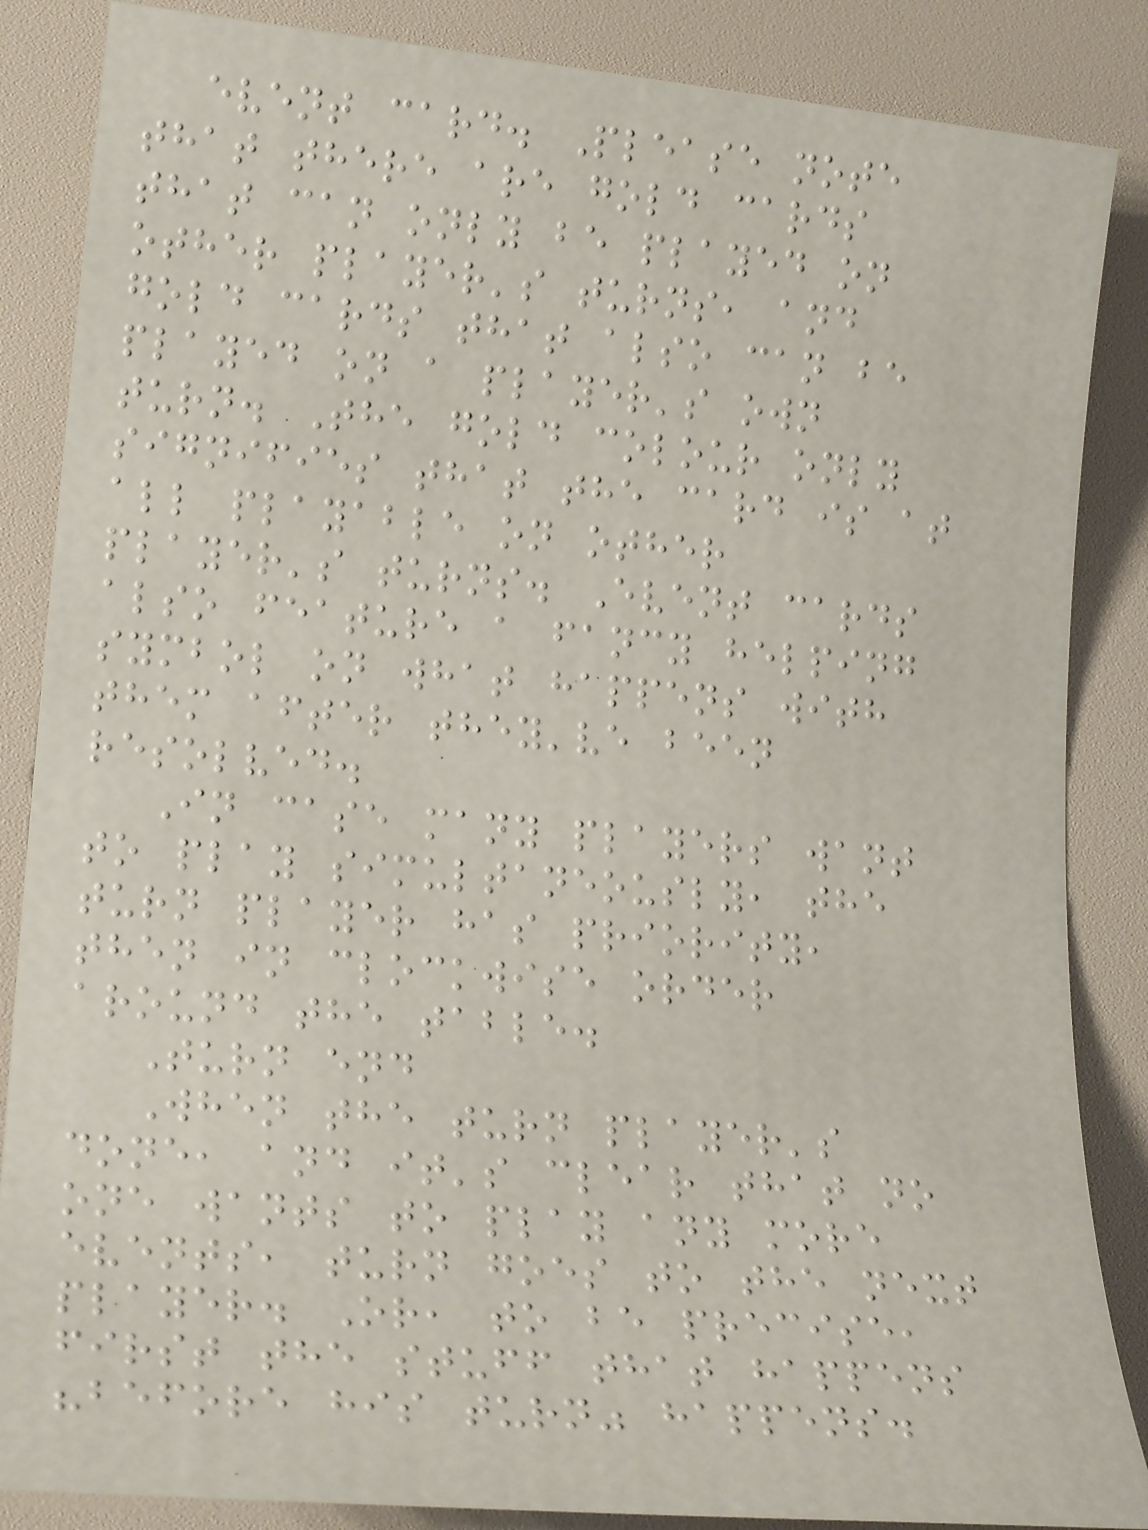event card. Please note
that there are gold cards
that can only be played on
other player's turns, and
gold cards that also can be
played on a player's own
turn. The gold colour only
signifies that the card is at
all playable on other
player's turns. Event cards
also feature a fancy helping
symbol on what happens with
them after they've been
resolved.
In case many players want
to play simultaneously, the
turn player has priority,
then in clockwise order
around the table.
Turn end
When the turn player's
done, and it's clear that no
one wants to play any more
events, turn goes to the next
player. Or, to be precise,
first the stuff that happens
"before his turn" happens.
